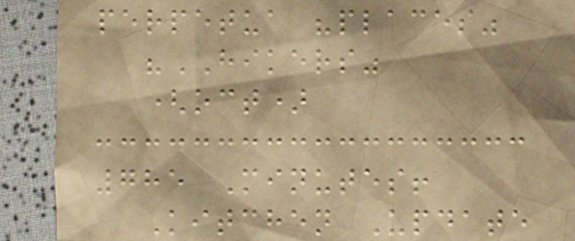perpetua "places"
"HIKERS"
(oct)
785 Minutes!
Kitchen Update
